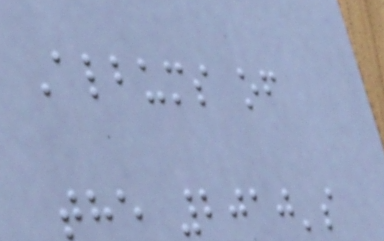Albums of
the 2010's
